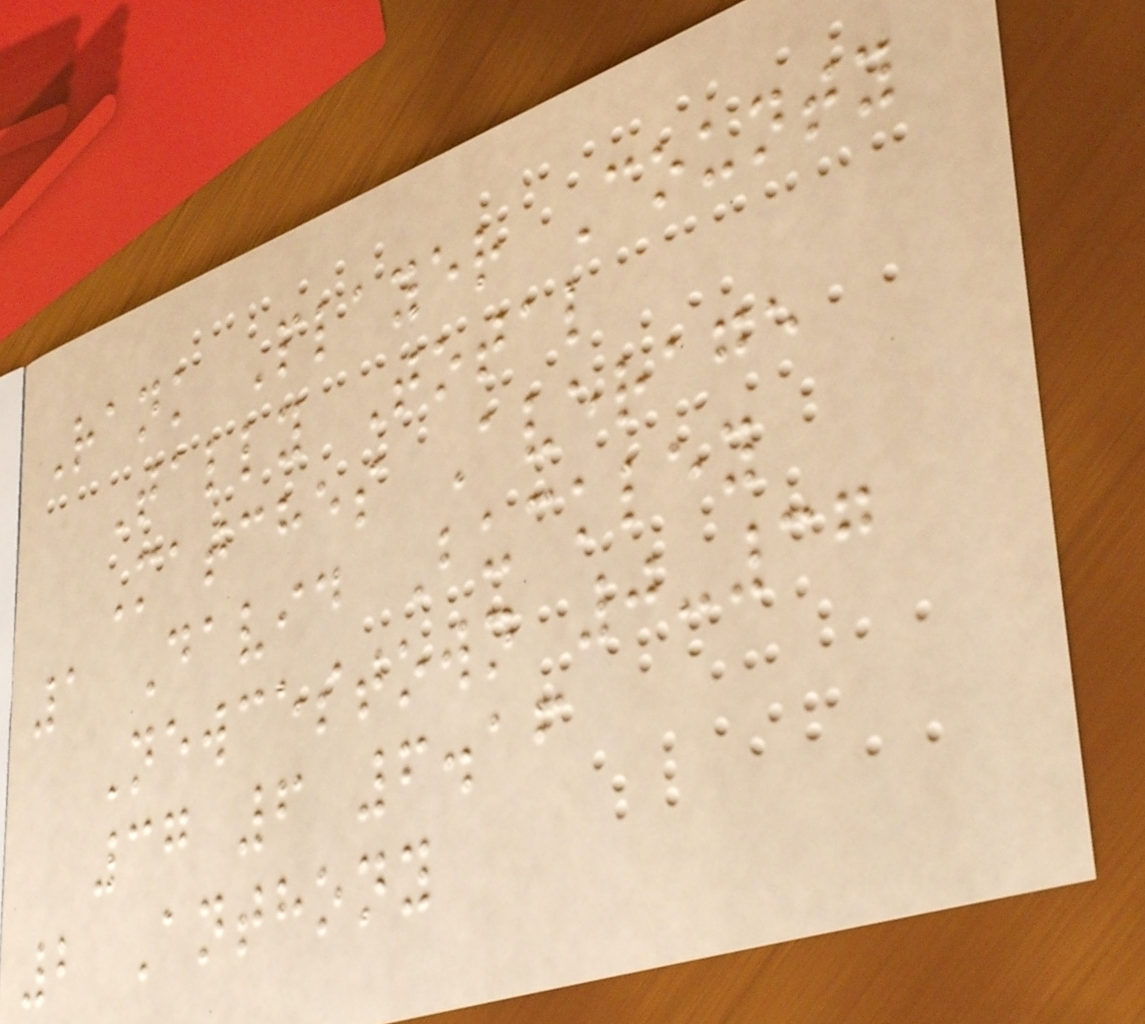Rank Player County
Tally Total
Matches Average
1 David Buckley
Newcestown 0-37
37 6 6.16
2 Anthony
